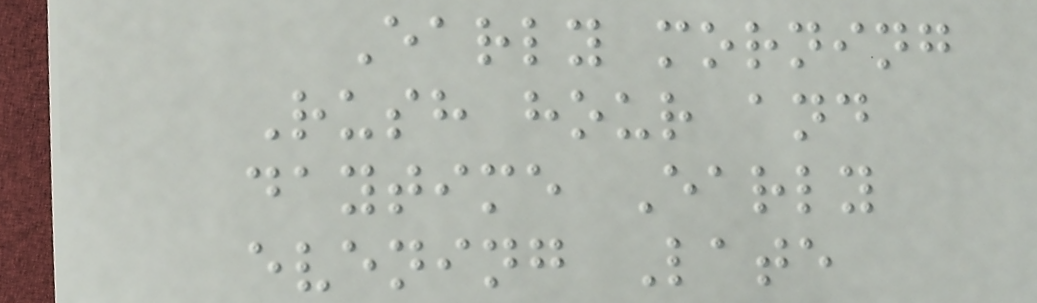Early morning
Rush hour and
daytime Early
evening Late
